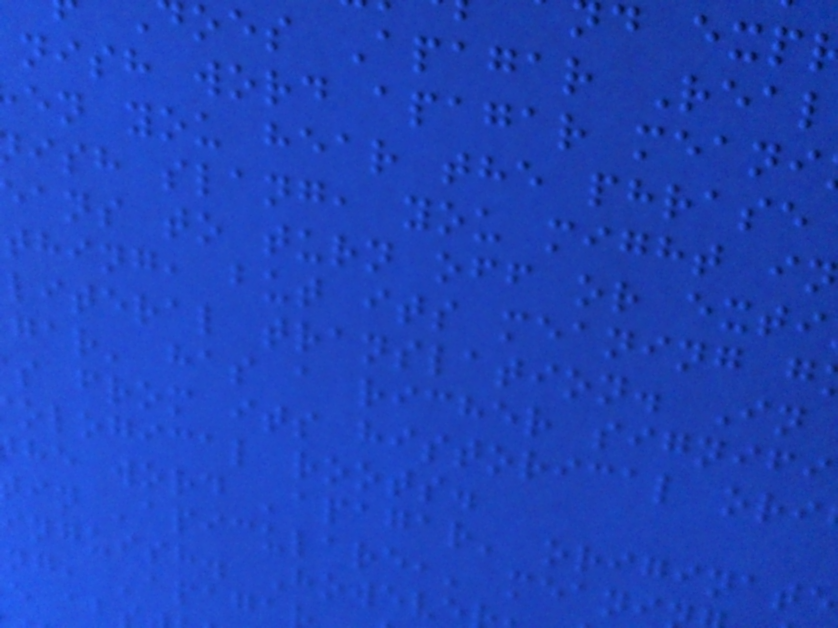oes Apagar Real
nish word apagar meani
en you hear the phrase
ish slang, you might in
ans to turn off or exti
thing, but its meaning g
literal translation. In
gar' has a richer signifi
s from its historical ori
ological roots.
he word 'apagar' originate
in 'apiculare,' meani
inguish. Howeve
ng, 'apaga
